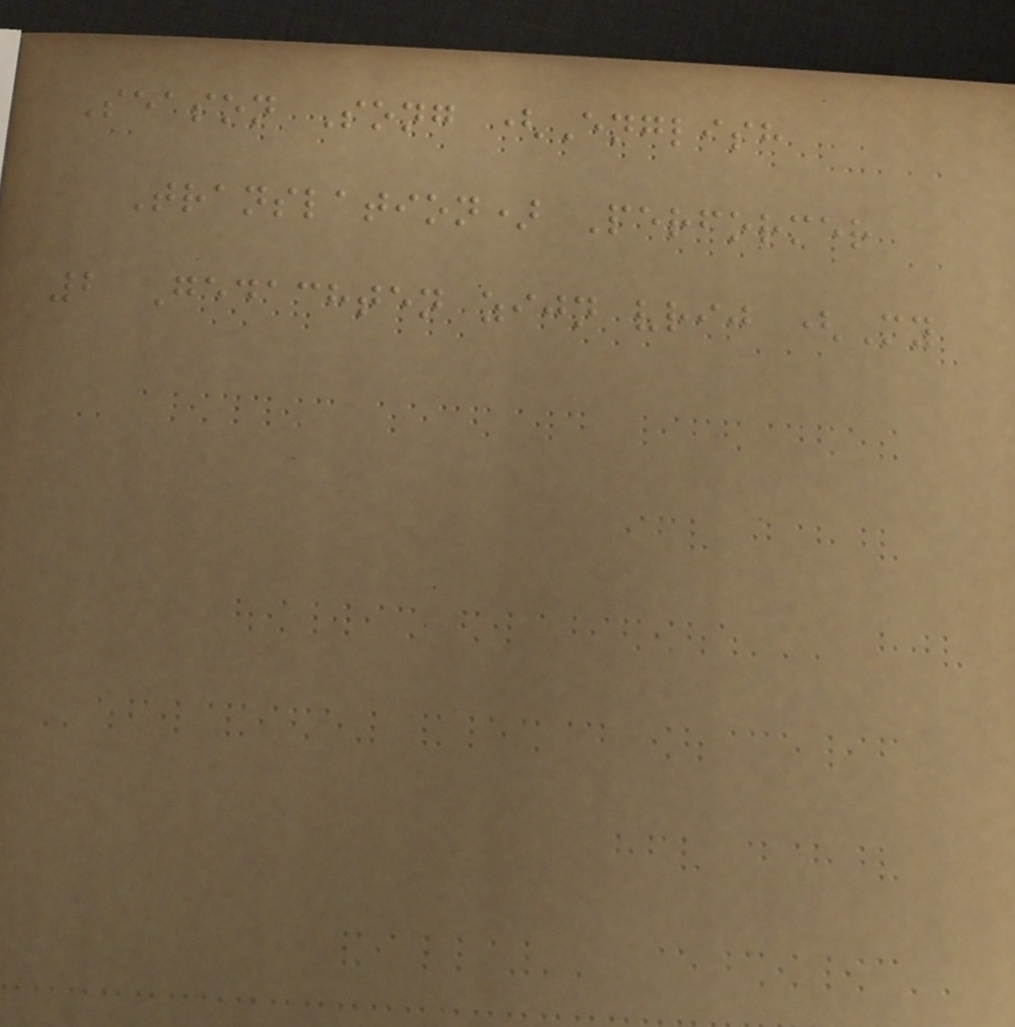Season Song (English
Translation) Performer
2 Gedachten zijn vrij (My
